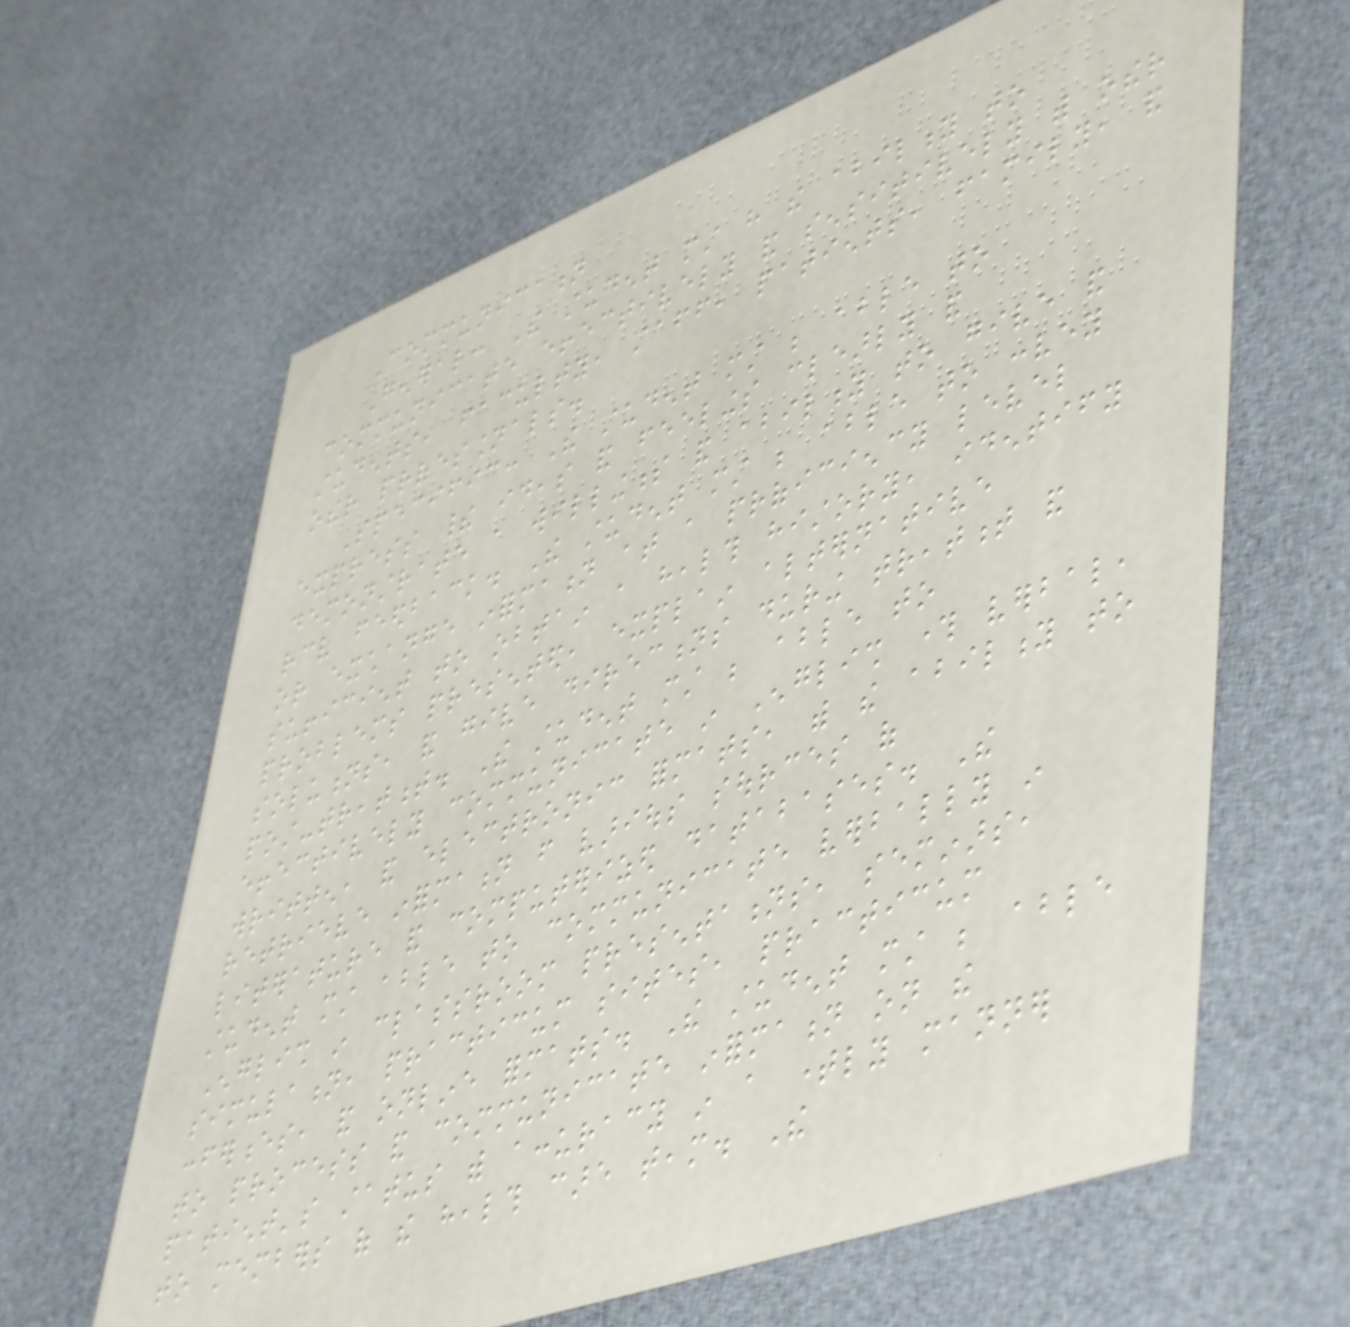Communication
General: The student must have the ability to
communicate effectively and sensitively with other
students, faculty, staff, patients, family, and
other professionals.
Specific: The student must be able to
express their ideas and feelings clearly and
demonstrate a willingness and ability to give and
receive feedback. The student must be able to convey
or exchange information at a proficiency level
sufficient to obtain a health history, identify
problems presented, explain alternative
solutions, and give directions during treatment and
post-treatment. The student must be able to
effectively communicate in English through verbal,
written, and electronic formats, with the ability to
retrieve information from various sources of
literature and computerized databases. The
student must able to communicate verbally in
English in classroom presentations, seminars,
simulation, practicum sites, practicum
conferences, and online formats. The student must be able
to process and communicate information on the
patient's status with accuracy in a timely manner
to members of the health care team. The
